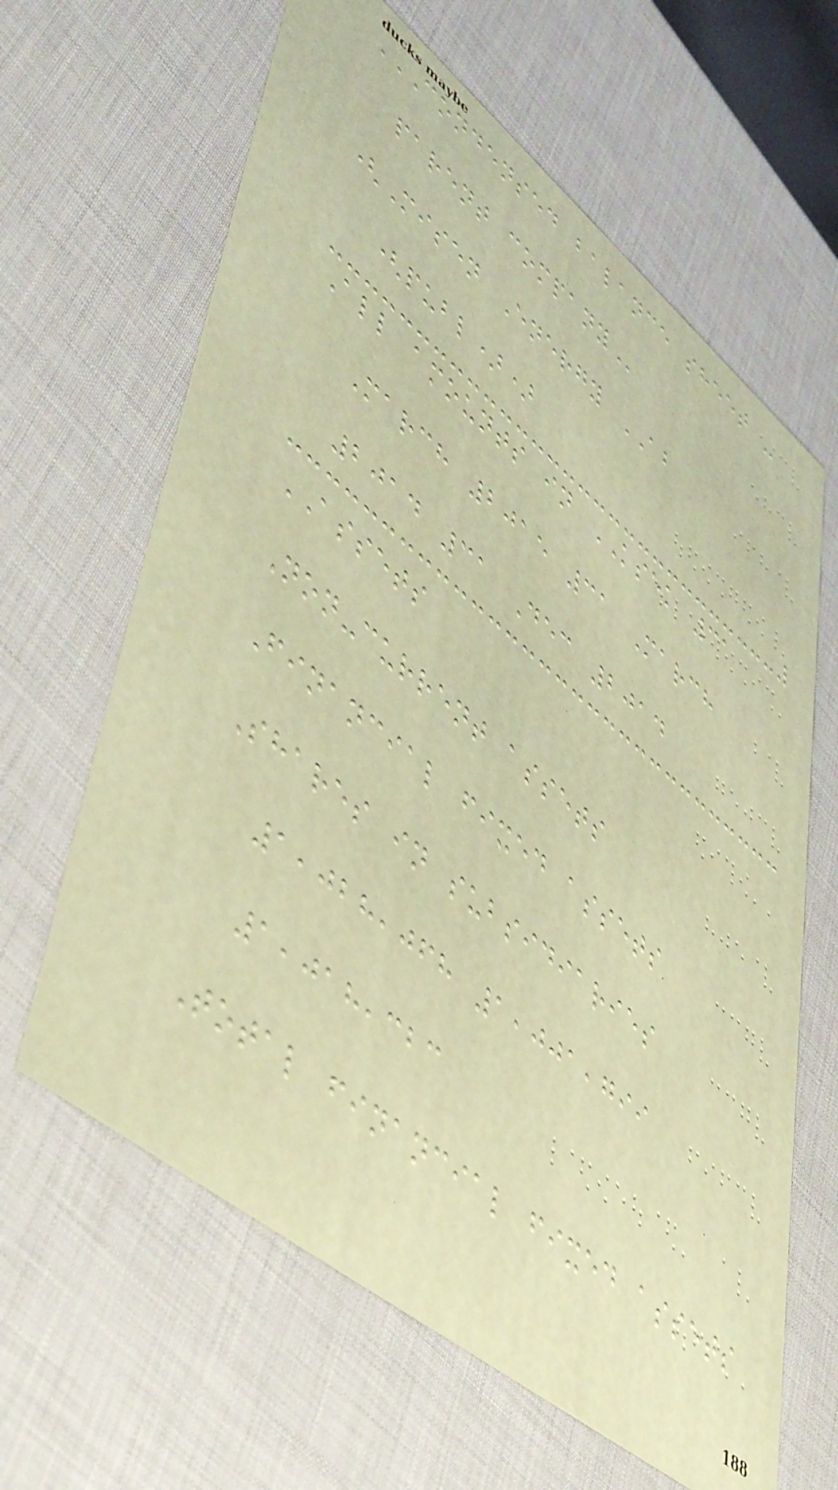CONDENSED BALANCE SHEET -
PARENT COMPANY
(Misen Energy AB
(publ))
All amounts in KSEK 31
March 2015 31 March
2014 31 Dec 2014
ASSETS
Non-current assets
Financial fixed assets
Shares in subsidiaries
1,028,068 1,001,799
1,018,323
Total financial fixed assets
